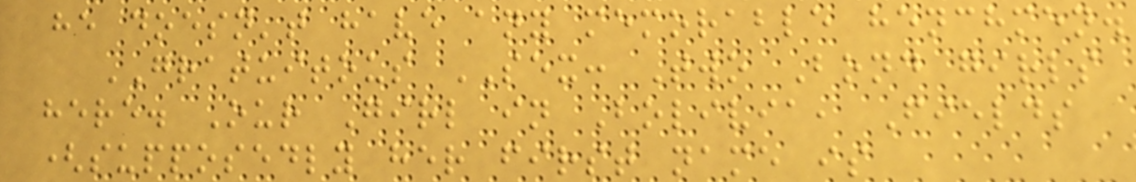he doesn't have any memorable henchmen.
GRATUITOUS SEX: Two Bond girls
here. Our Girl in Bolivia, Fields
(supposedly her first name is
